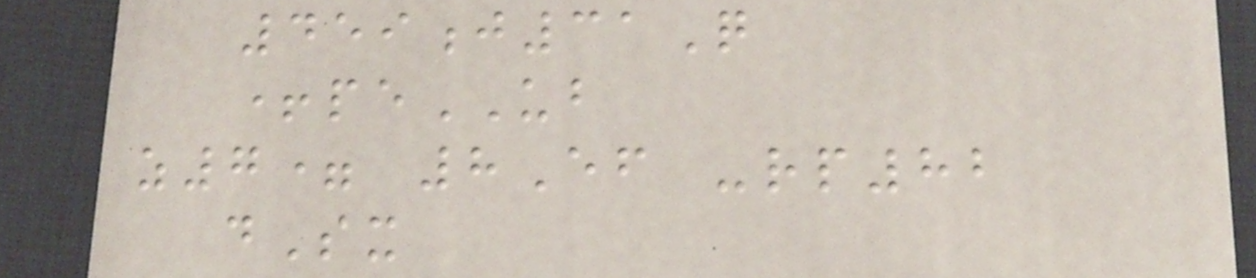459j31Q
+peUB
z7= 8Ef -rp82
dSx
